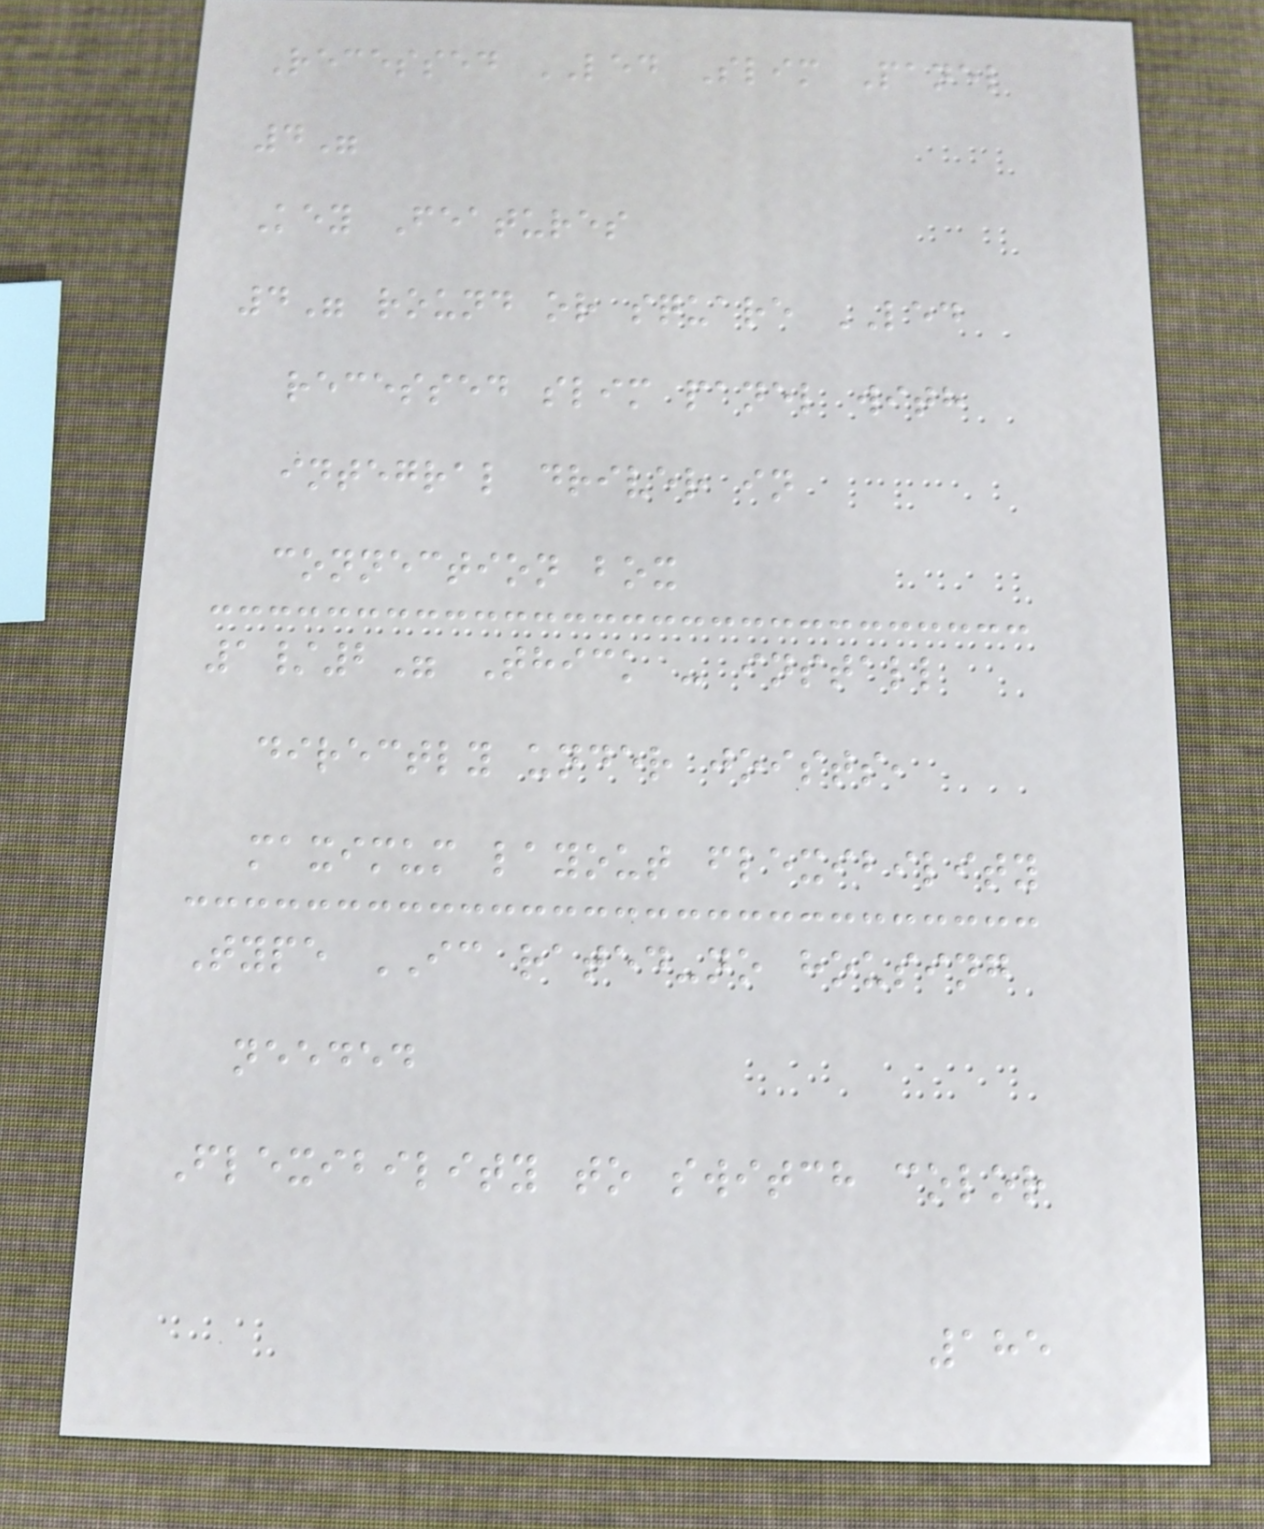Recessed LED Slim Panel
4"
Key Features
4" round or square LED
recessed slim panel with
integral driver in
connection box
1/2" Thick - install
directly under joists,
maximum layout flexibility
Type IC rated-no housing
needed
Flexibility to switch color
185
